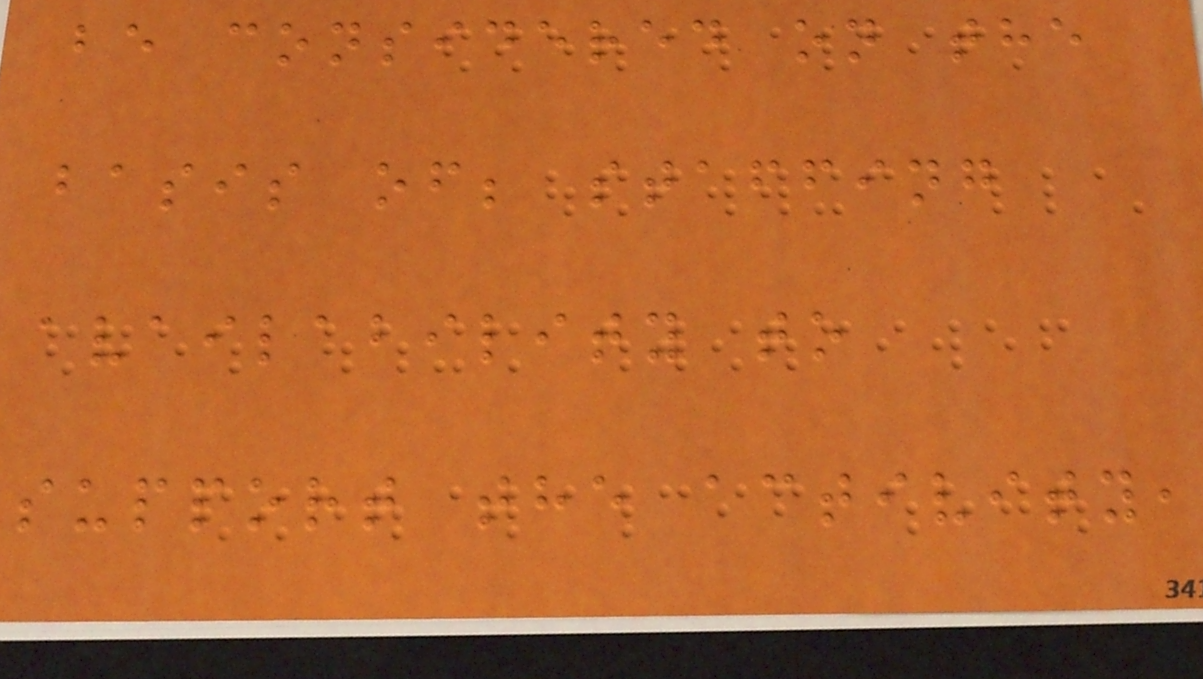be considered on the
basis of; staffing
availability to
support the activity,
